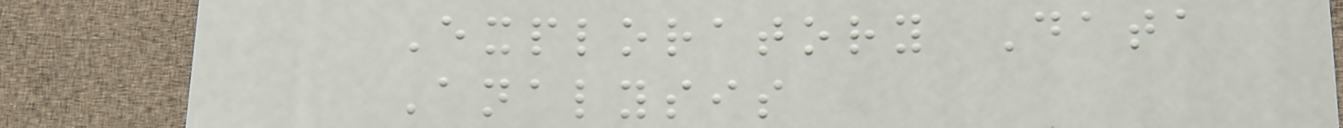Exploratory Data
Analysis
